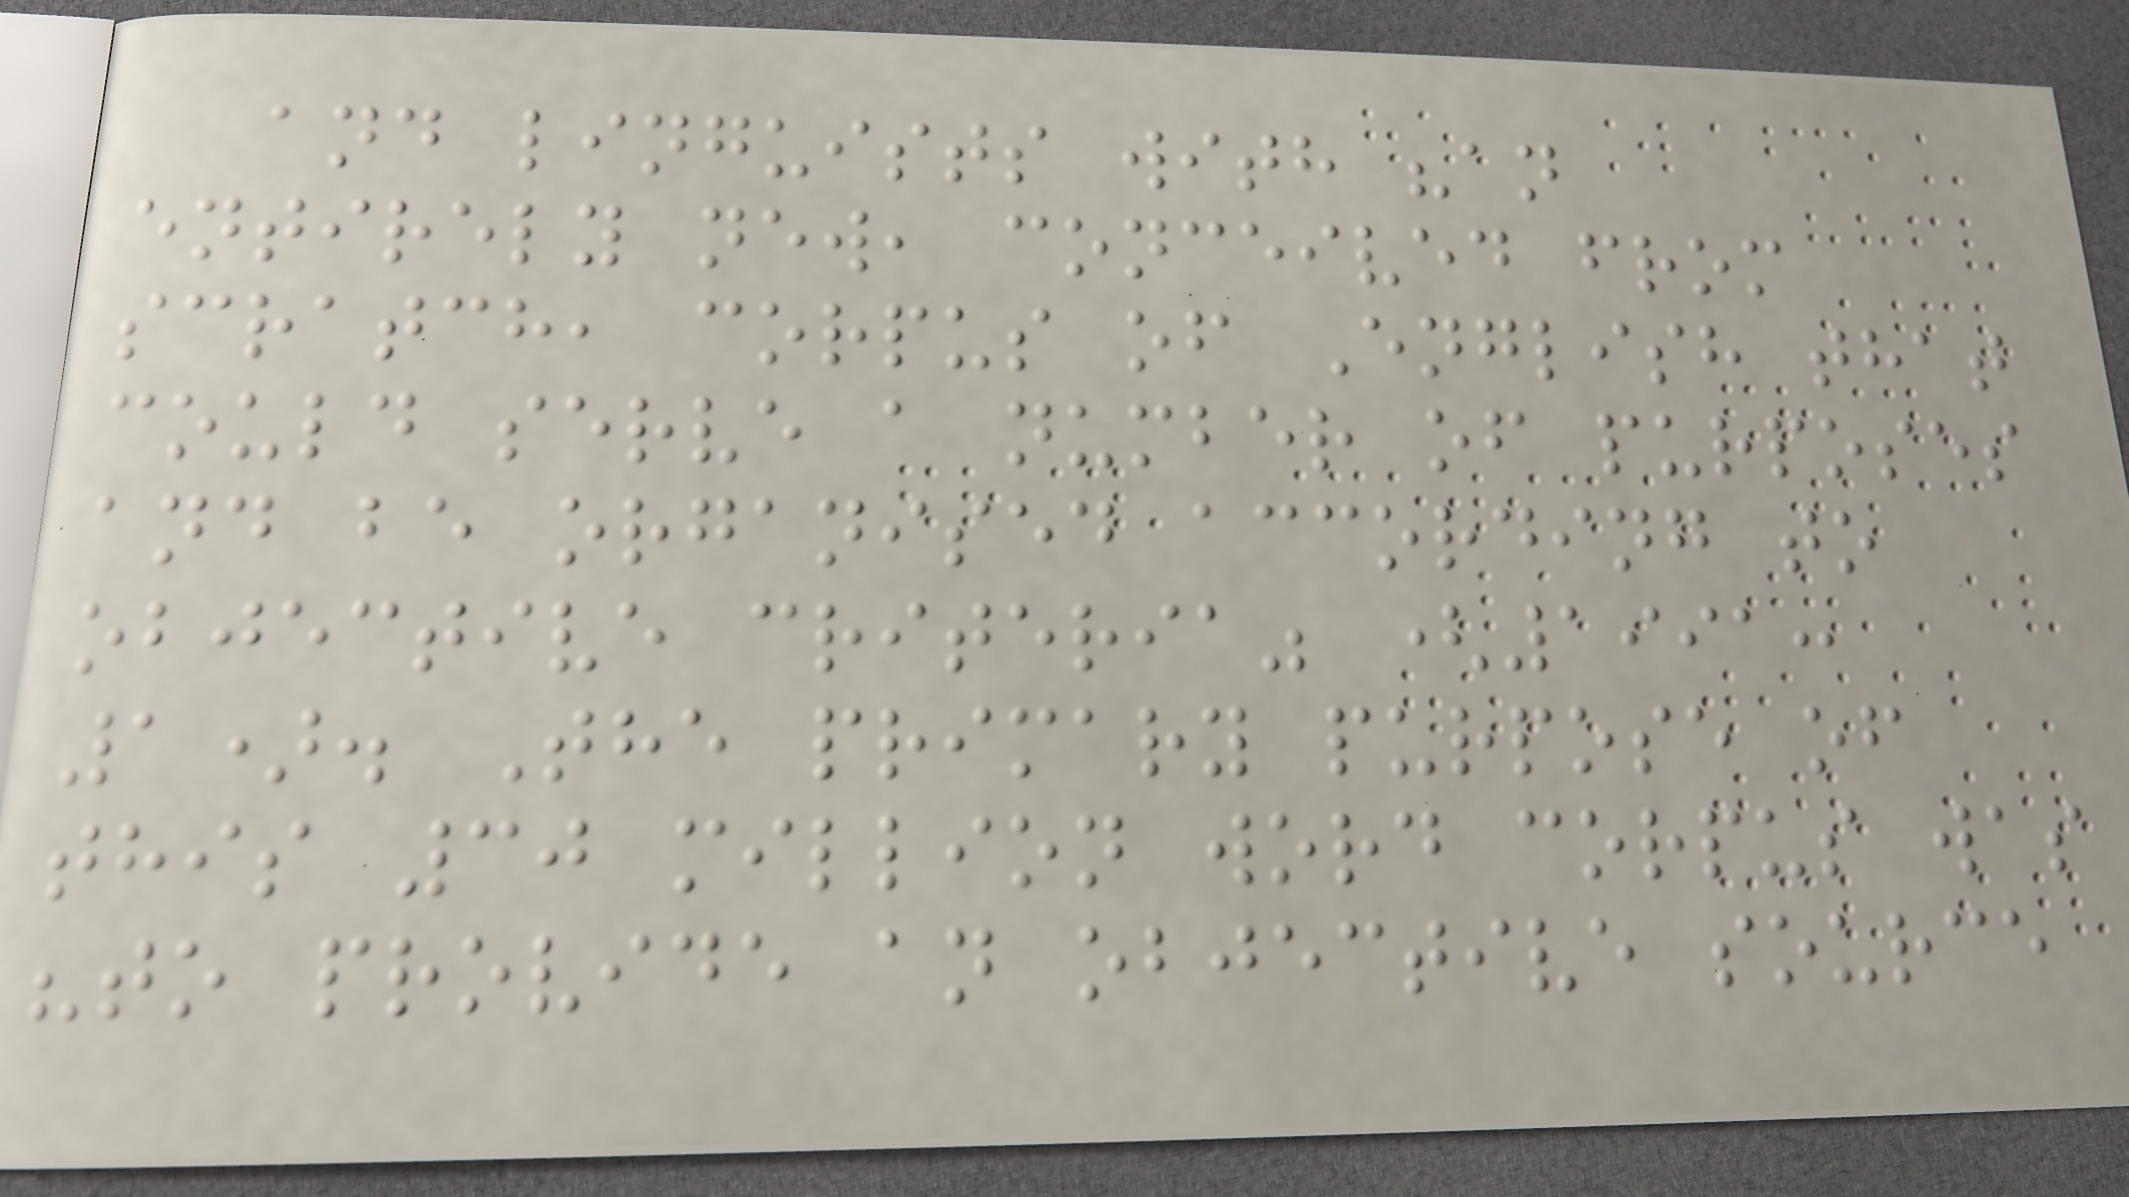and linguists with "an
entirely new, conceived from
scratch, corpus of English that
could serve a number of purposes
and be organised according to
objective criteria" (1991:
1). The primary purpose of
this 30 million word corpus was
"to provide an objective source
